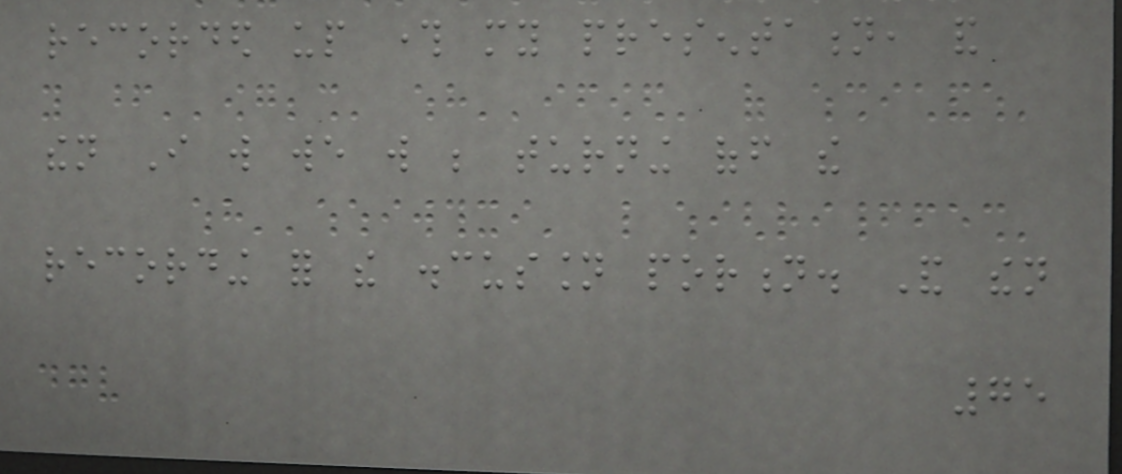recorded up through my presentation, and
then I will we will be turning off the
recording for the discussion portion. And then
75
